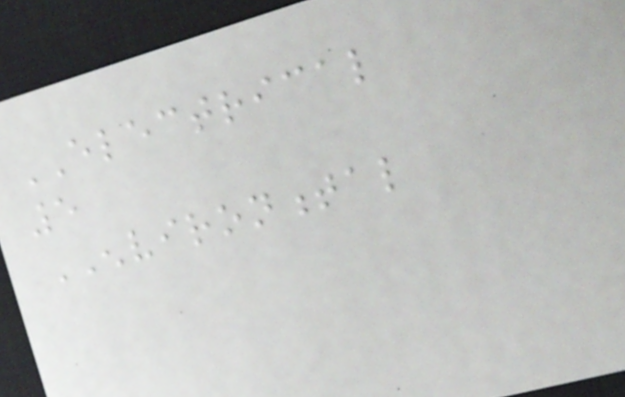ELECTRICAL
5
ENVIRONMENTAL
